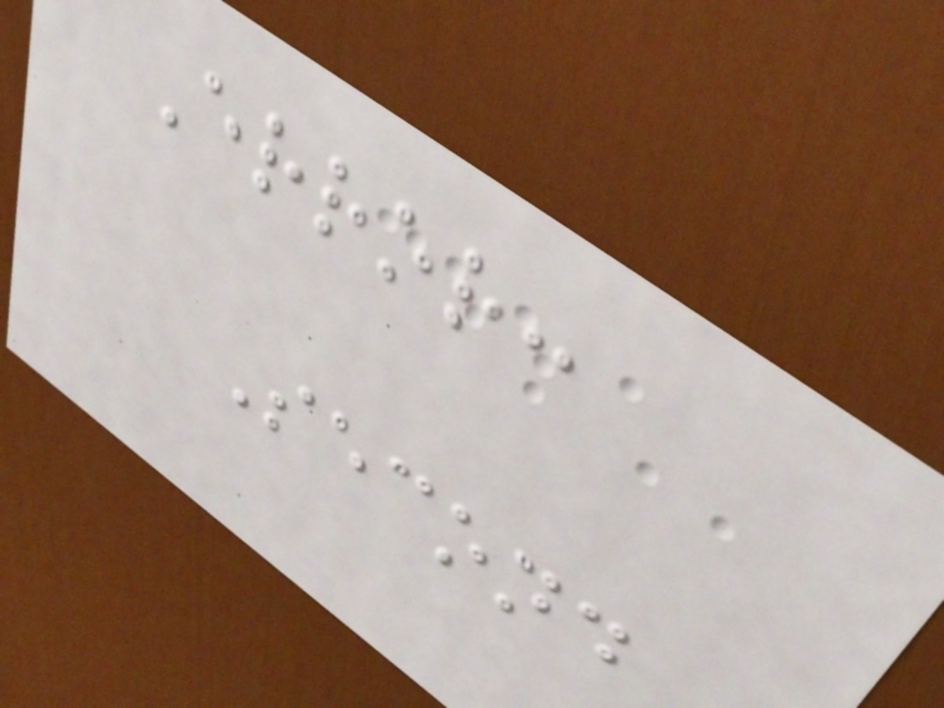Error:
Second
